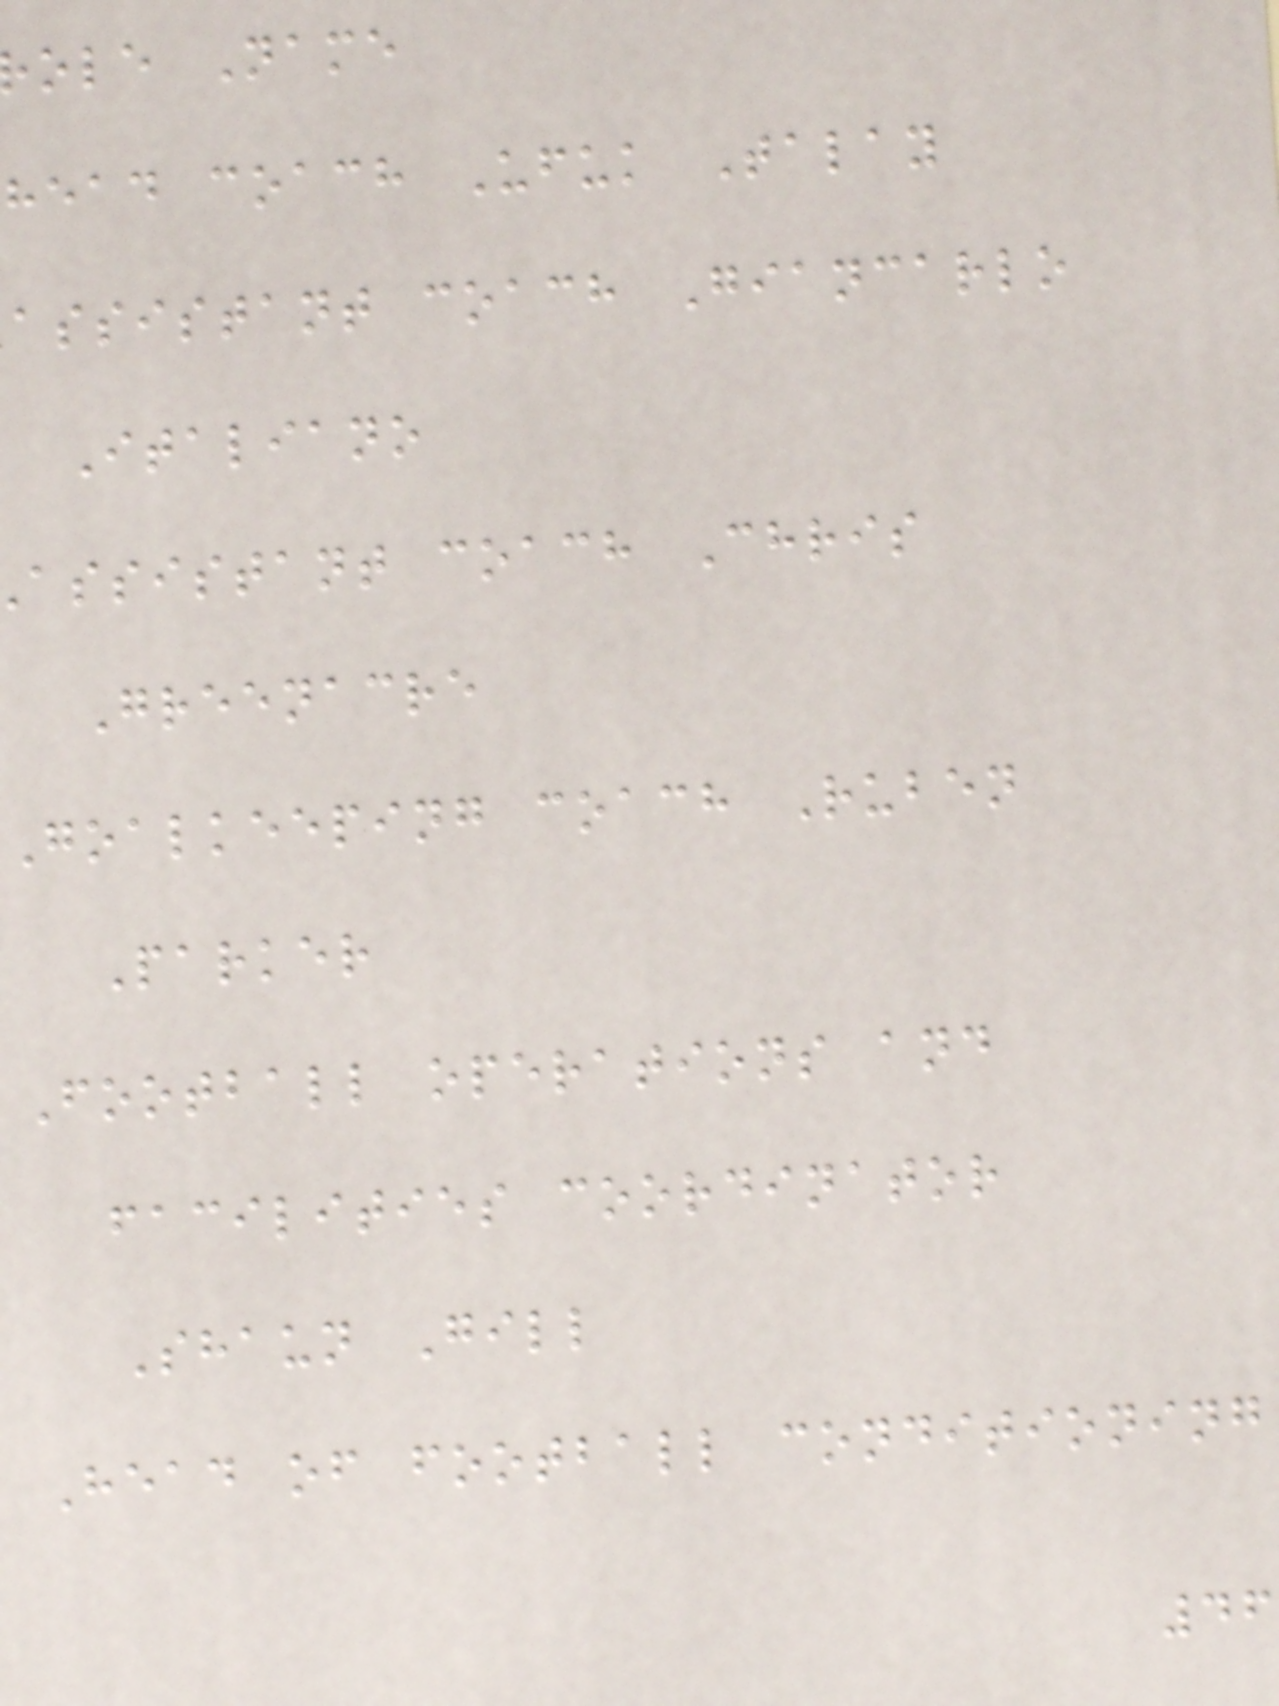ole Name
head coach Ufuk Talay
assistant coach Giancarlo
Italiano
assistant coach Chris
Greenacre
Goalkeeping coach Ruben
Parker
Football operations and
facilities coordinator
Shaun Gill
Head of football conditioning
46
